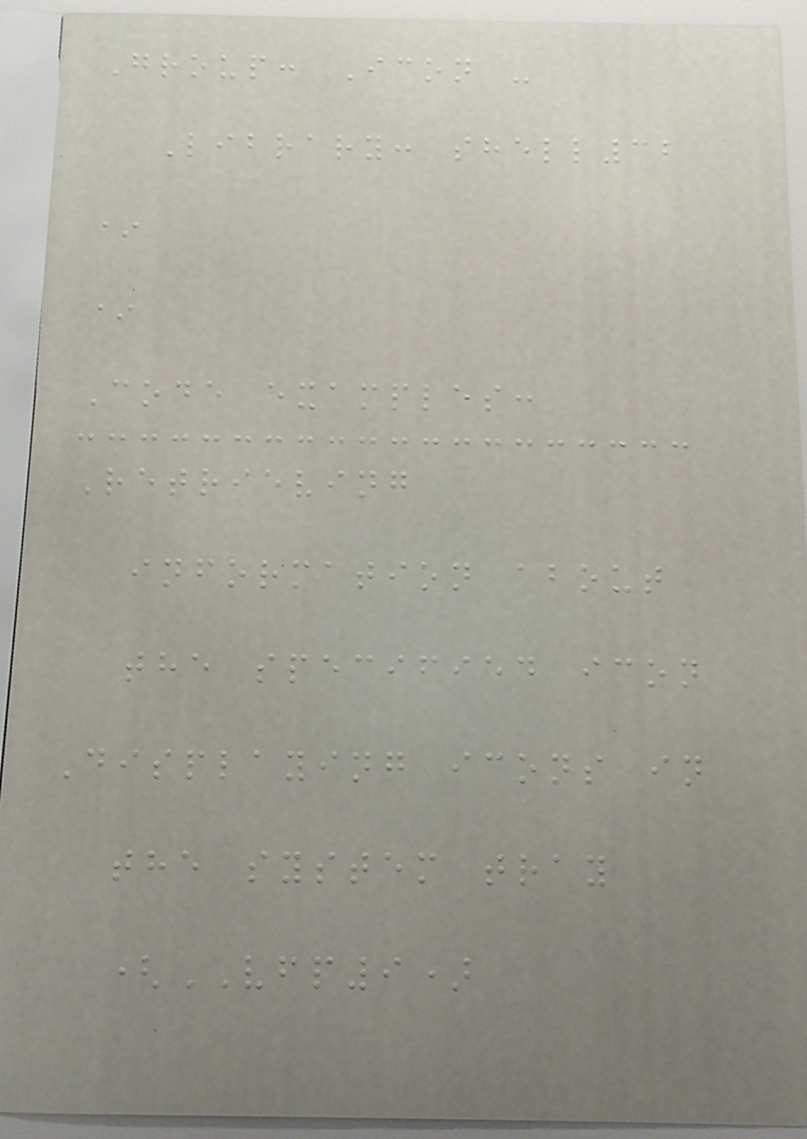Group: Icon -
Library: shell32
*
*
Code examples:
Retrieving
information about
the specified icon
Displaying icons in
the system tray
(VFP9)
